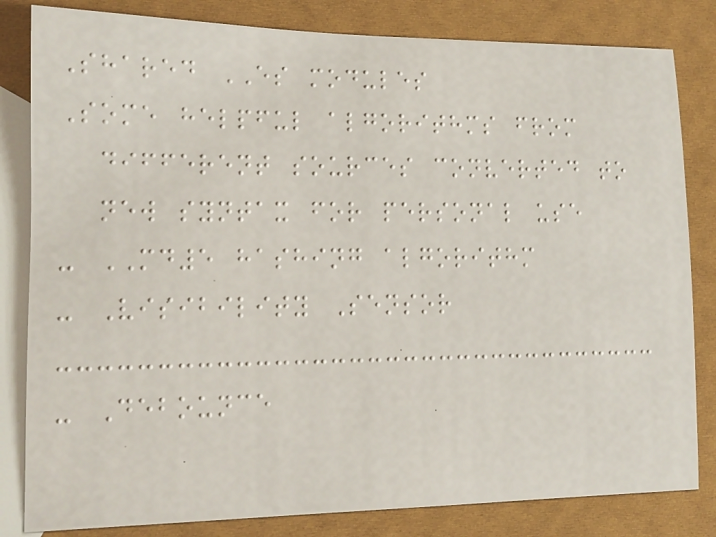Shared ES modules
Some helpful algorithms from
different sources converted to
new syntax for personal use
- MD5 hashing algorithm
- Visibility Sensor
- Debounce
